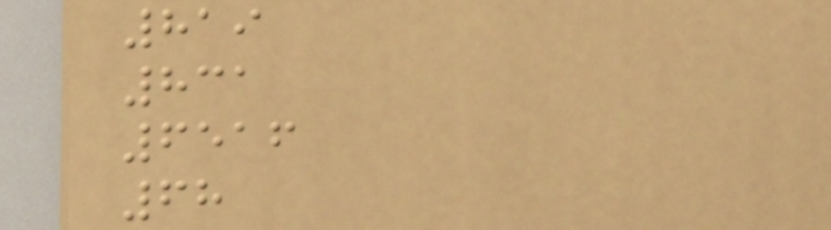819
831
6516
68
